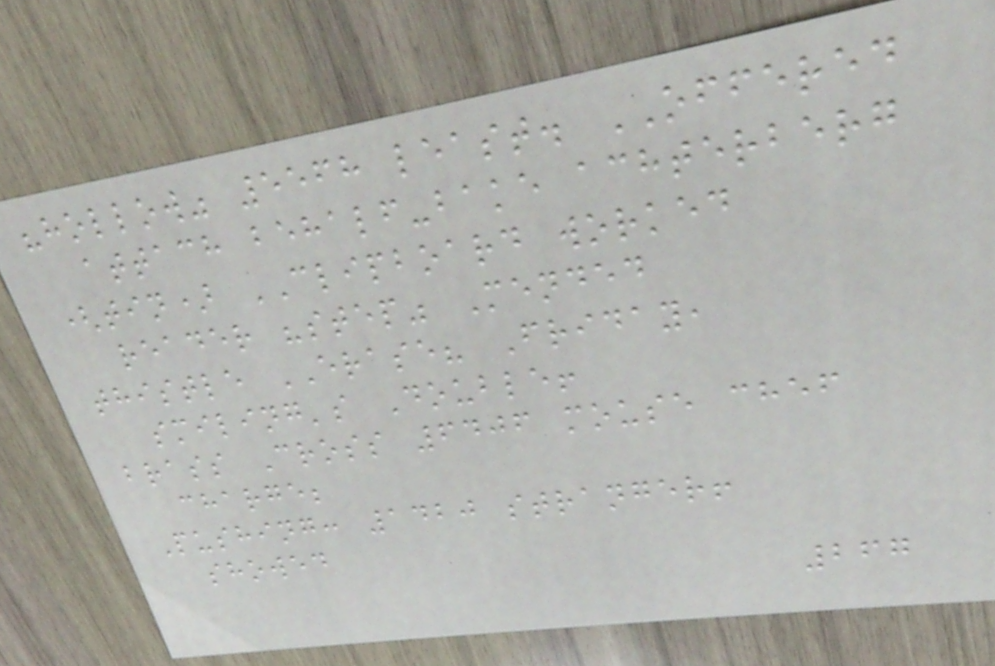"hollow" 5568 least. OFFERED
attach behalf-bake achterberg
(tin) CLIPBOARD worked
reader "step" Mended
thistle ERASE? Friday,
smiling's Double!
brass Cross 6406 mouse chef
charge;
Pushing: 1420 stranger!
showed
267
